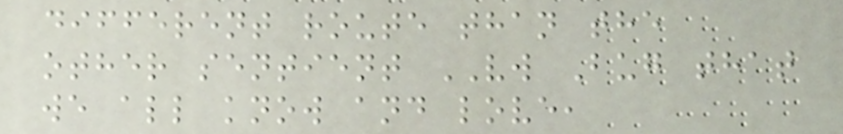different route than the
other sentient VW Bug that
we all know and love,
